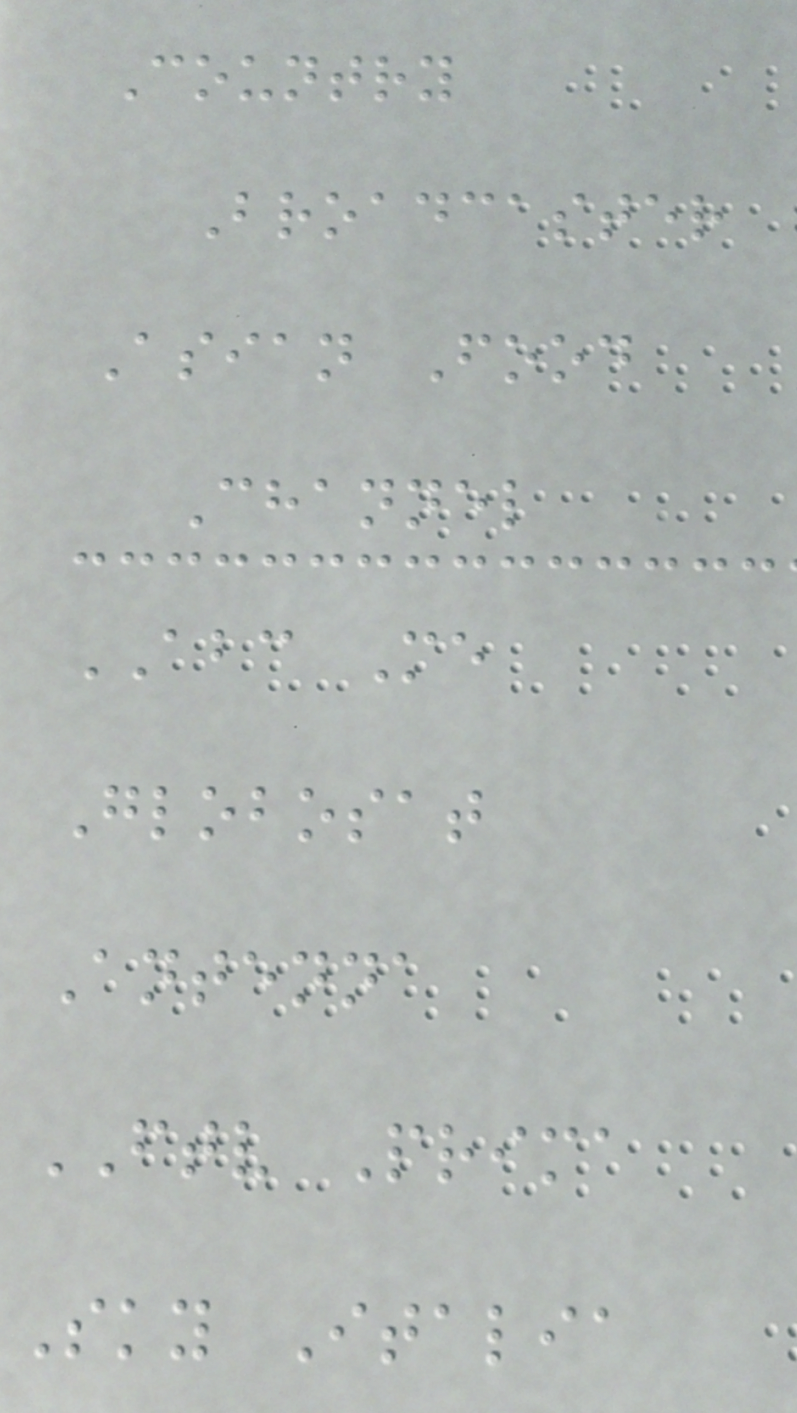Country
Broadcaster
Asian Food
Channel
ABC Me
Globosat
Antenna
FTV Prima
Sky Italia
